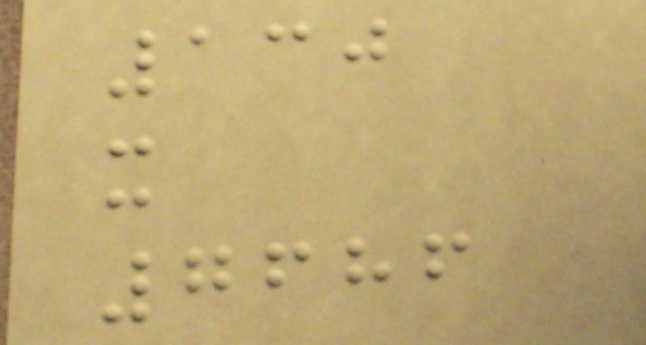130
x
7686
